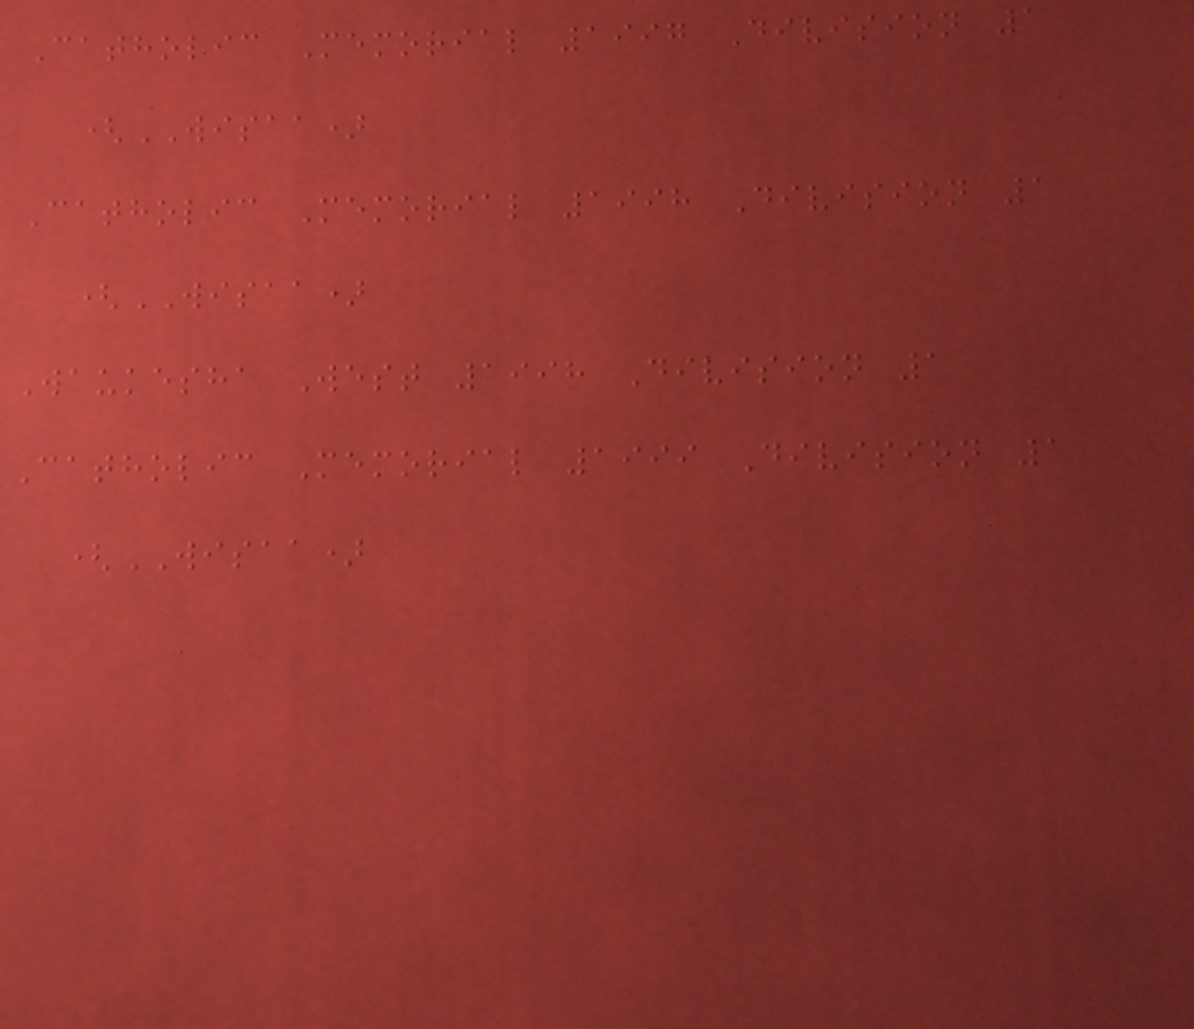Catholic Memorial 1997 Division 1
(WISAA)
Catholic Memorial 1998 Division 1
(WISAA)
Waukesha West 1998 Division 1
Catholic Memorial 1999 Division 1
(WISAA)
